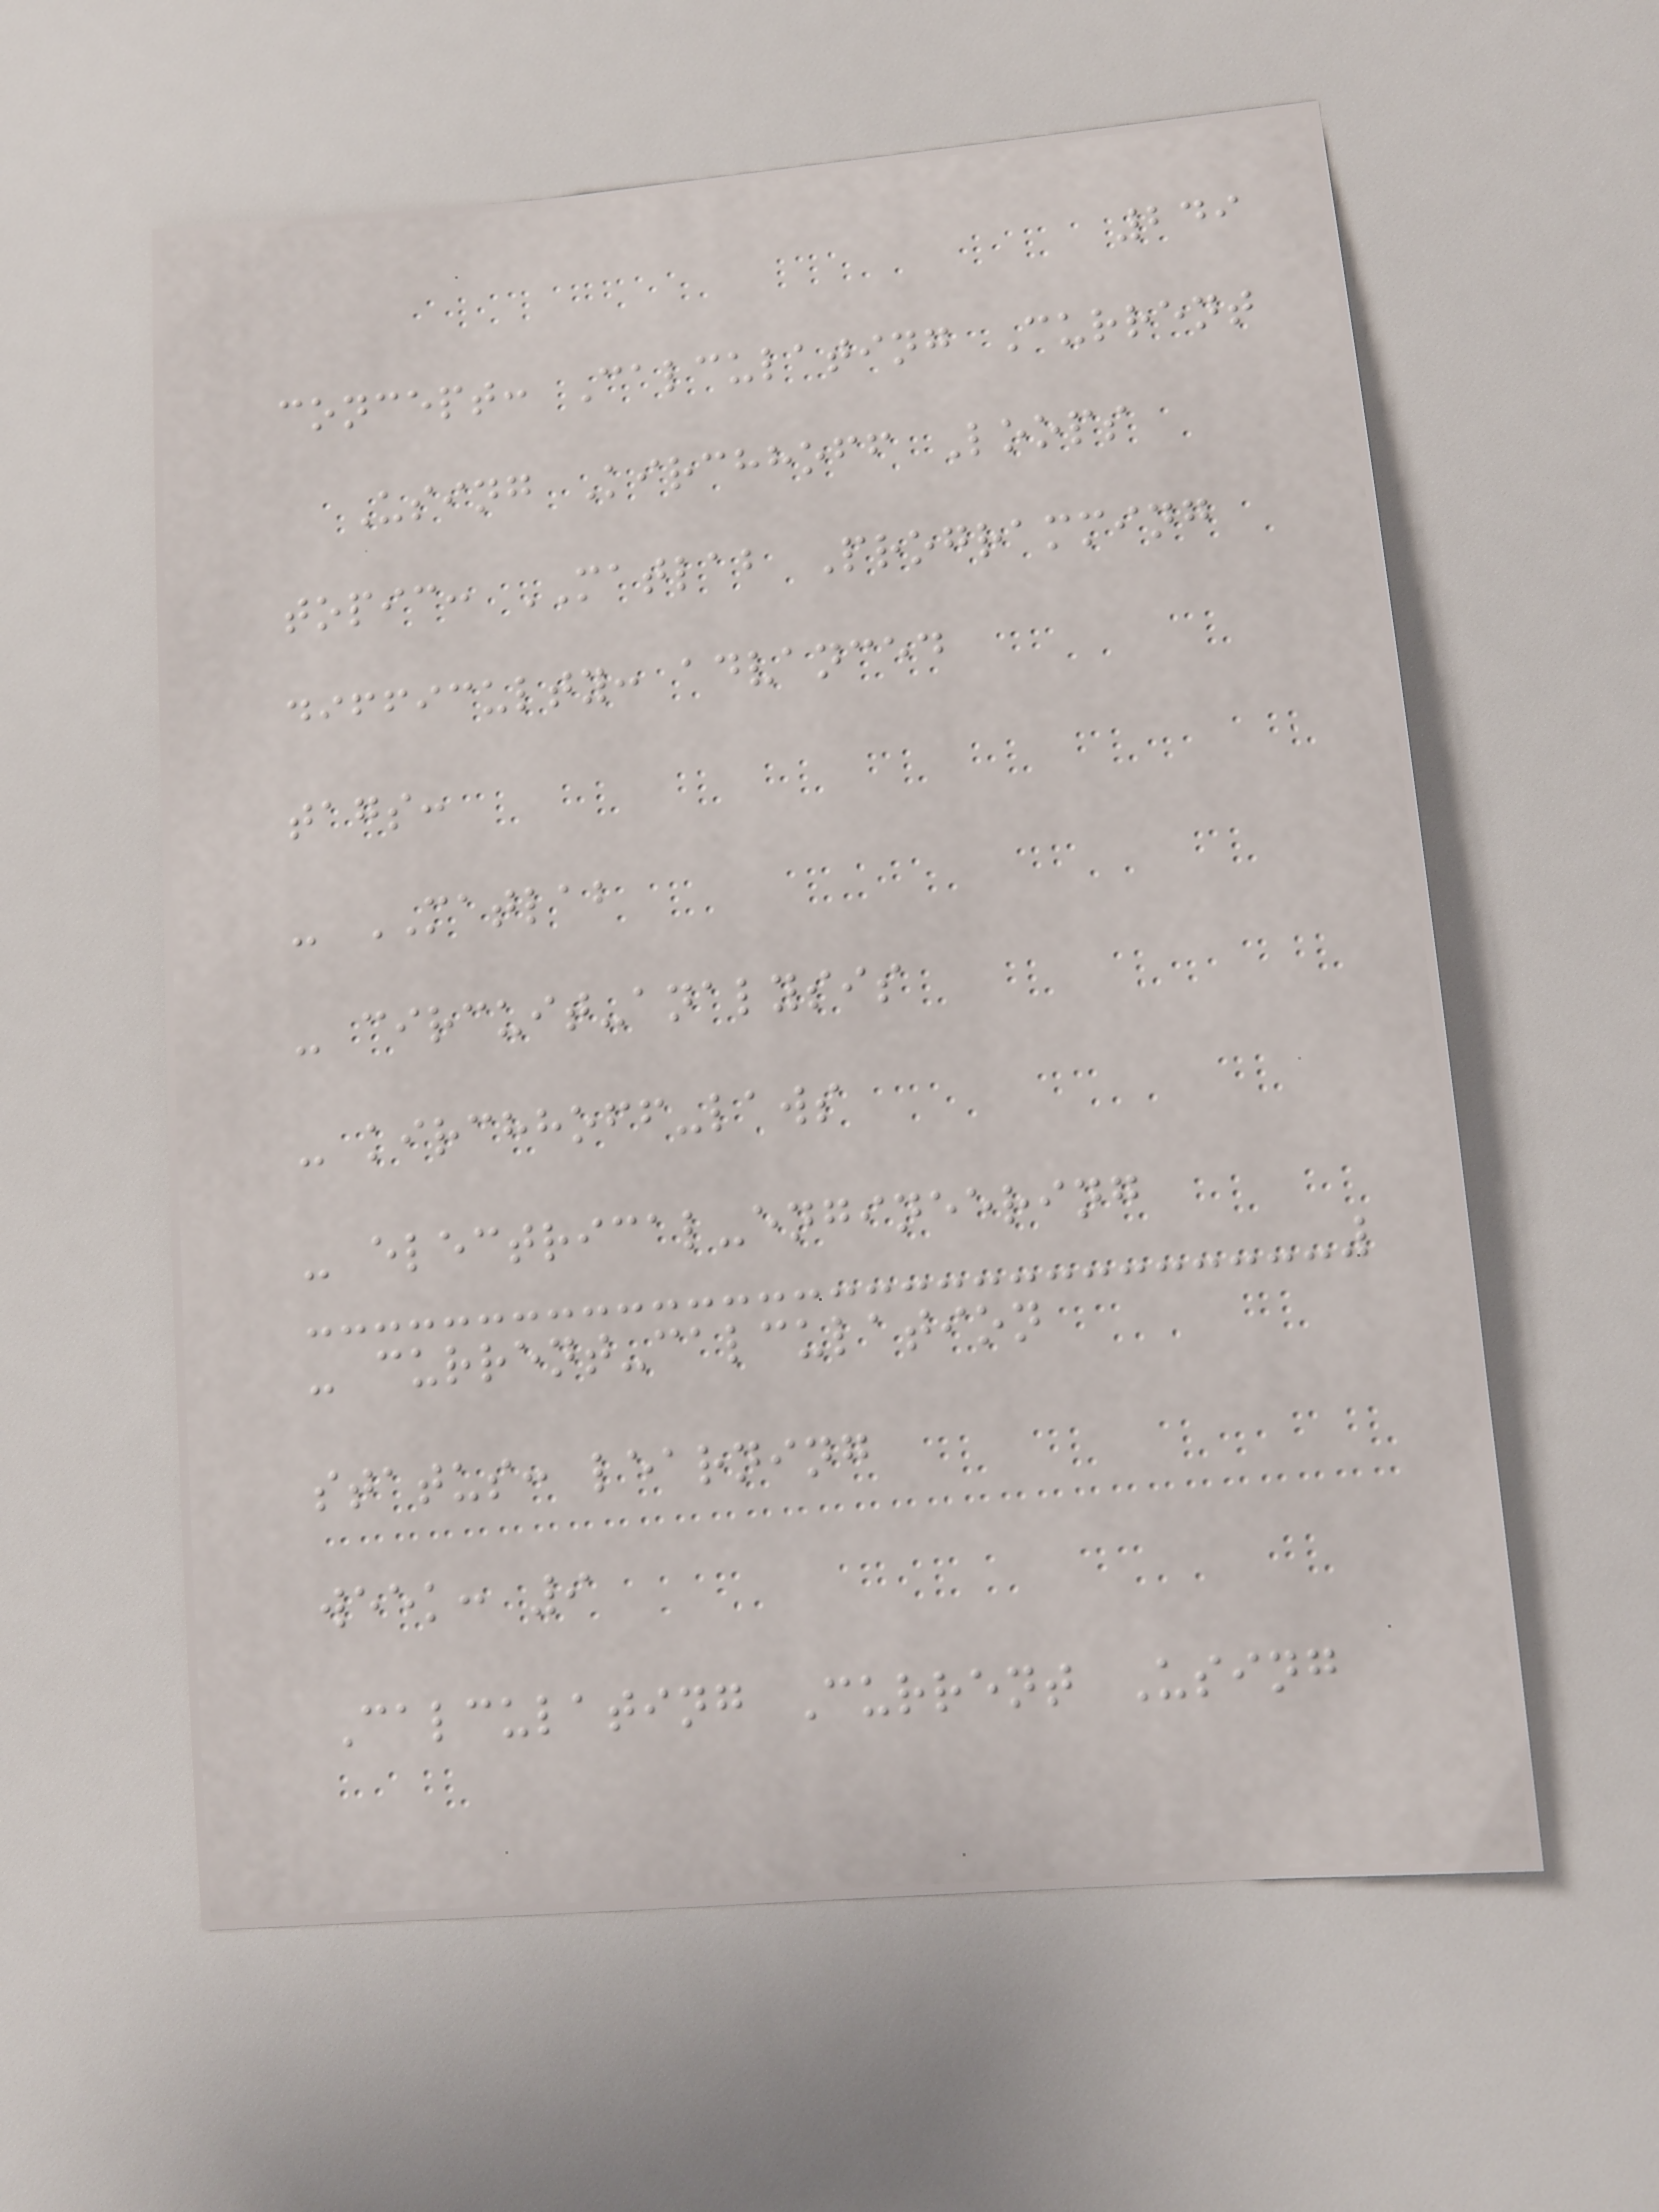249
concept: Calculating Current
Using Kirchhoff Loops
topic: MATLAB Programming
difficulty: advanced
tags:
- MATLAB
- circuit-analysis
- kirchhoff-laws
- electrical-engineering
- current-calculation
status: learning
week: 9
Calculating Current Using
